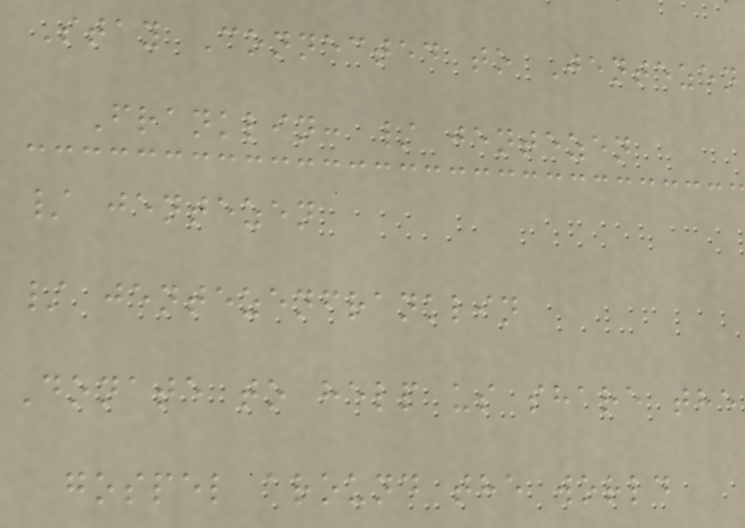Stay Connected to Jentezen
Franklin: / jentezen
/ jentezen
/ jentezenfranklin
Donate to help us share the
gospel around the world
